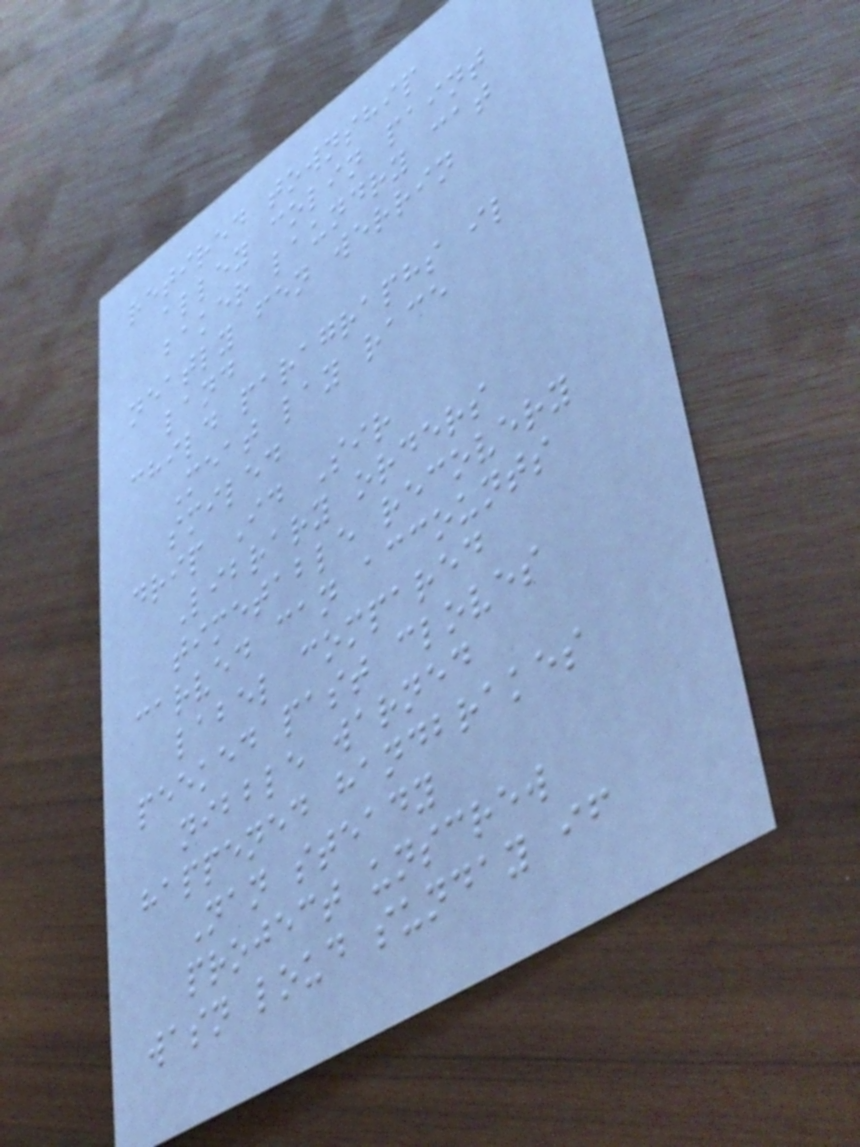retired township
alley colin paint
baker laundry cat
neatly fen werrin
land
child paragraphs il
Meat lay race
smiled
drip Id Sir
Library orders
timetable recovery
carved can accounts
label compared
peeked past cloves
nibble warned
happened handbrakes
Nan steady
project unscrew
wasn loud sunday if
